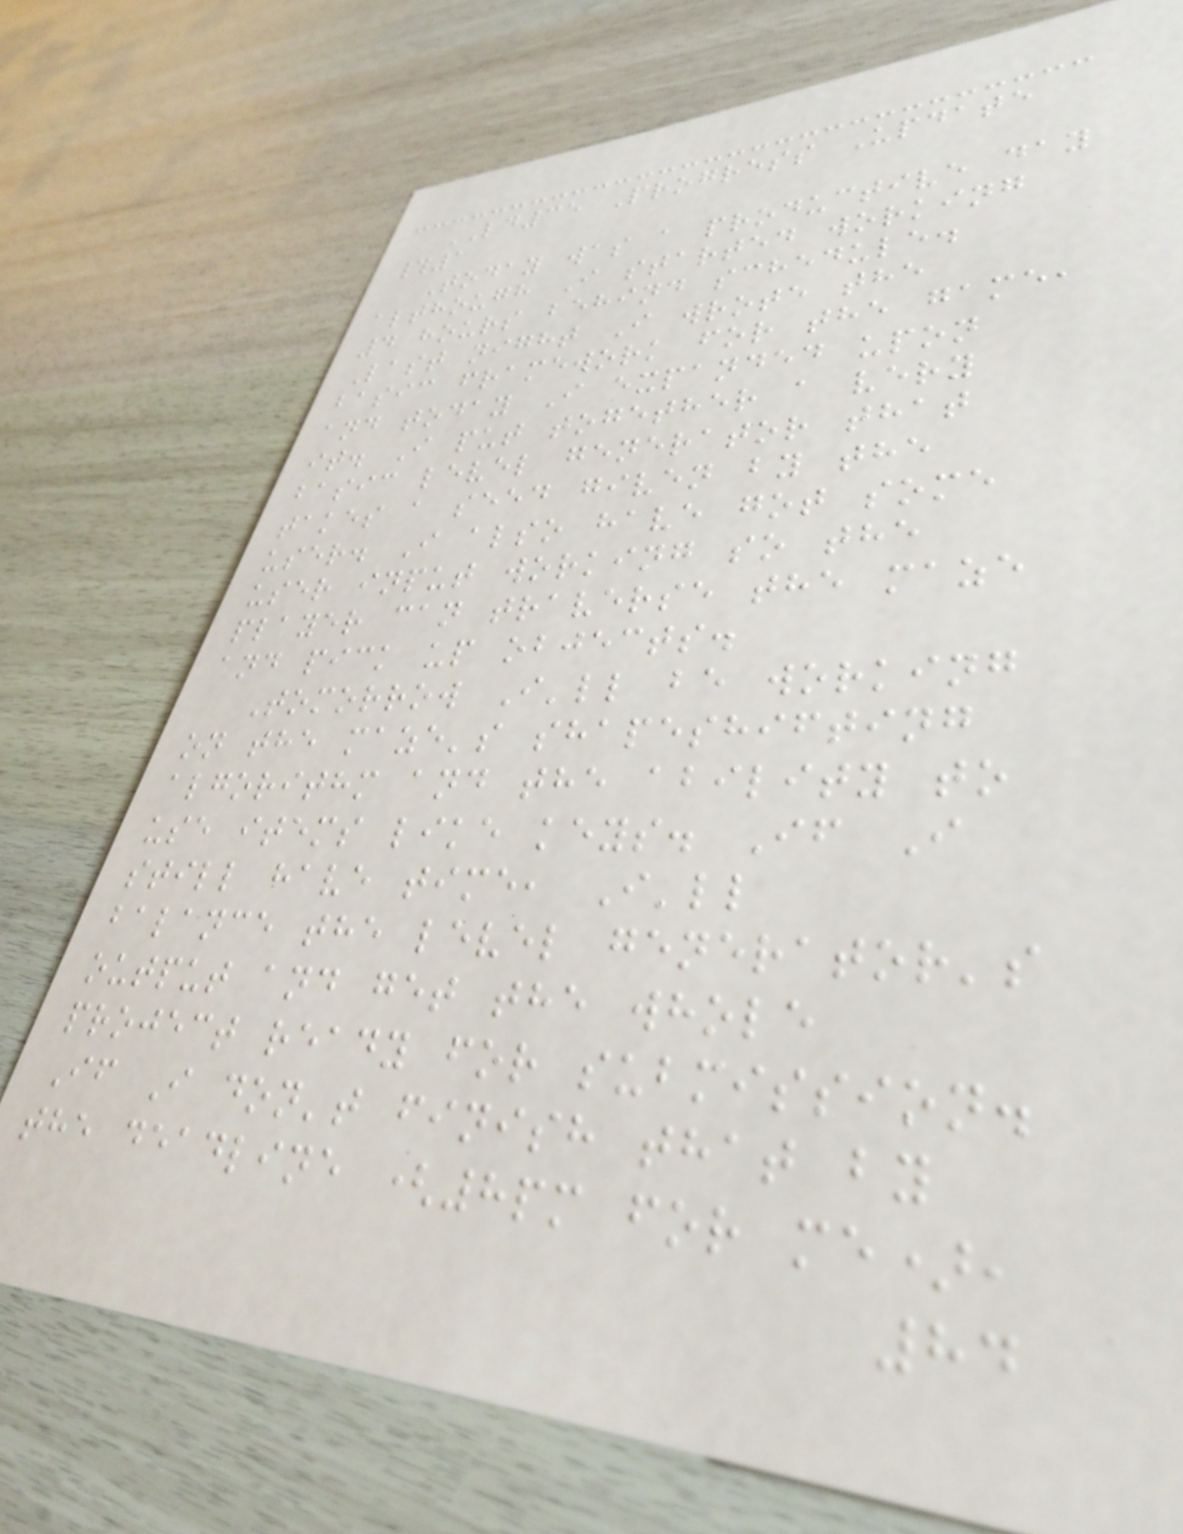LD35 Progress Update
#1
Today was a productive day
although I started working
4 hours behind schedule.
Last night I wrote the
basic framework for the game,
and today I expanded upon
it. I put together a very
basic level generator that
takes a seed given by the
user. I also have got some
user input working so the
player can traverse the maze
and pick up objects.
Tomorrow I'll be working
on the maze's shapeshifting
algorithm and the ability to
use items like keys. If I
still have time, I'll
balance the level generator's
output and get the whole
project ready for submission.
If I don't finish that by
the deadline (8pm for me),
84
